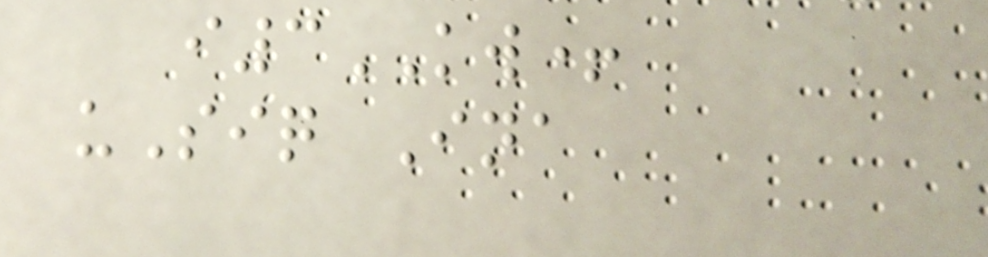i3KW+
uSiq Ina
